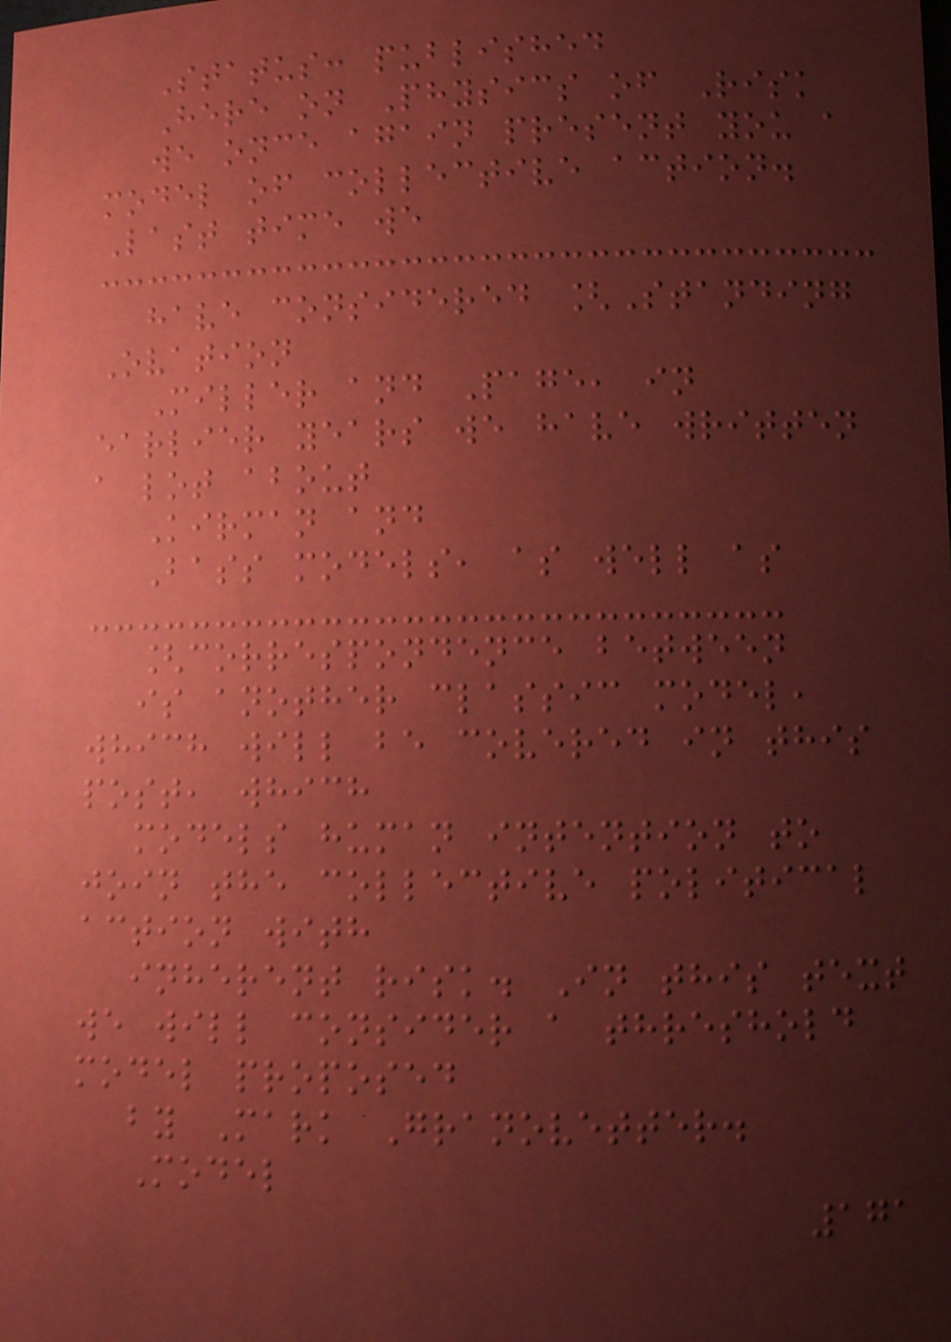Status: published
Here on Physics of Risk
we once again present you a
model of collective action.
Last time we
have considered [Standing
Ovation
Miller and Page, in
earlier years we have written
a lot about
Kirman and
Bass models, as well as
[correspondence between
is another classic model,
which will be covered in this
post, which
models human intention to
join the collective political
action with
inherent risk. In this text
we will consider a threshold
model proposed
by Mark Granovetter.
Model
171
